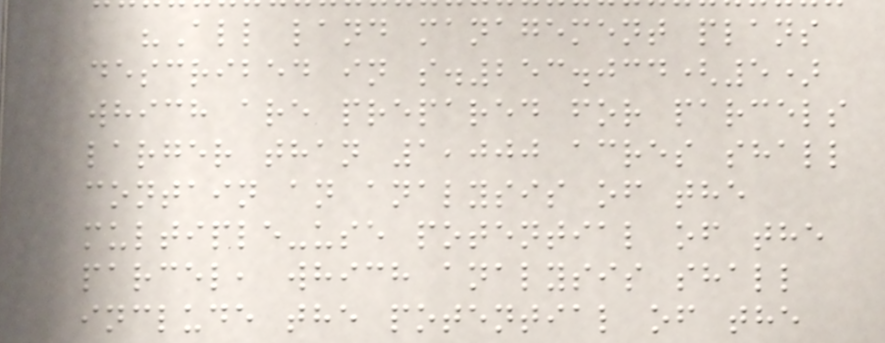"All land management plans
described in s.253.034(5)
which are prepared for parcels
larger than 1,000 acres shall
contain an analysis of the
multiple-use potential of the
parcel, which analysis shall
include the potential of the
